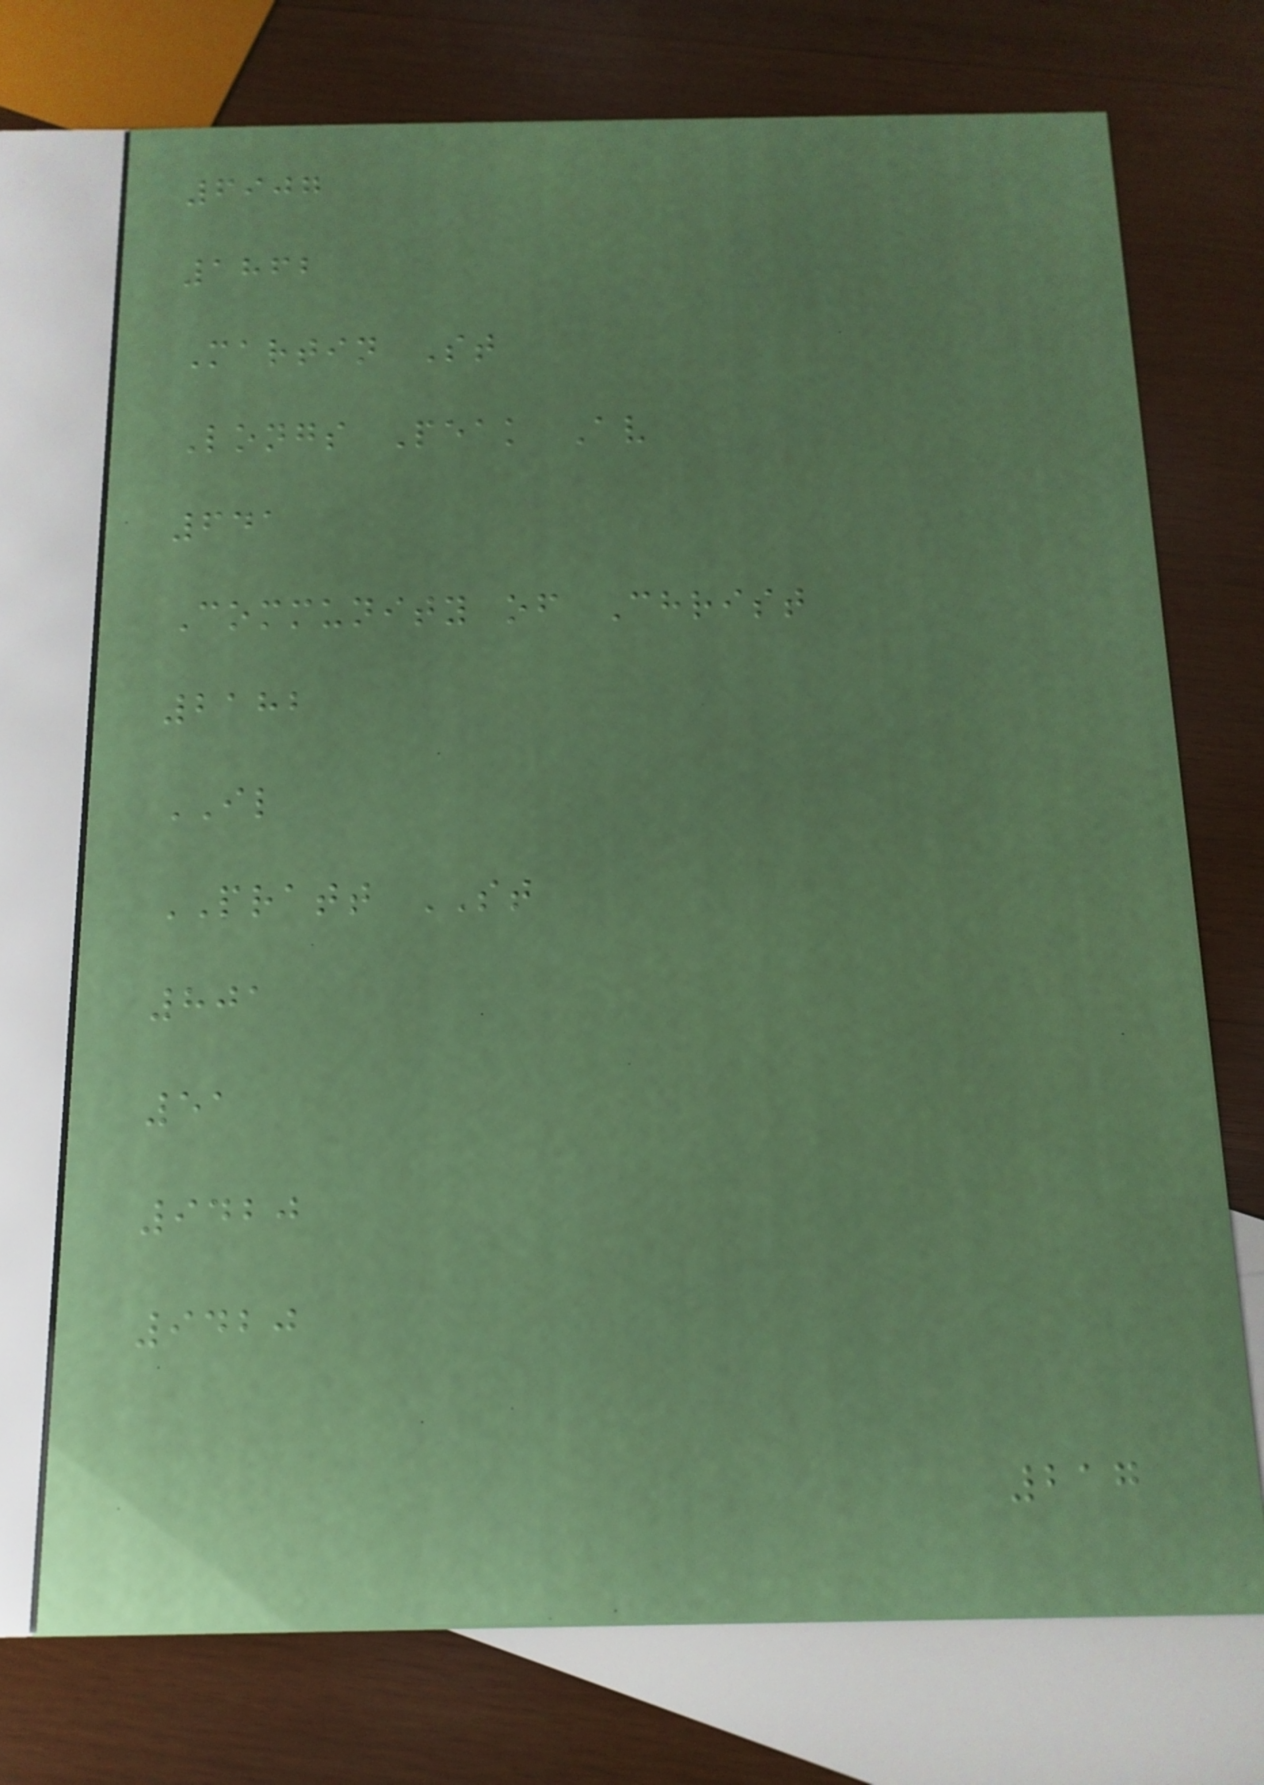6907
1862
Martin St
Longs Peak Av
641
Community of Christ
2182
IL
PRATT ST
801
51
9420
9420
217
